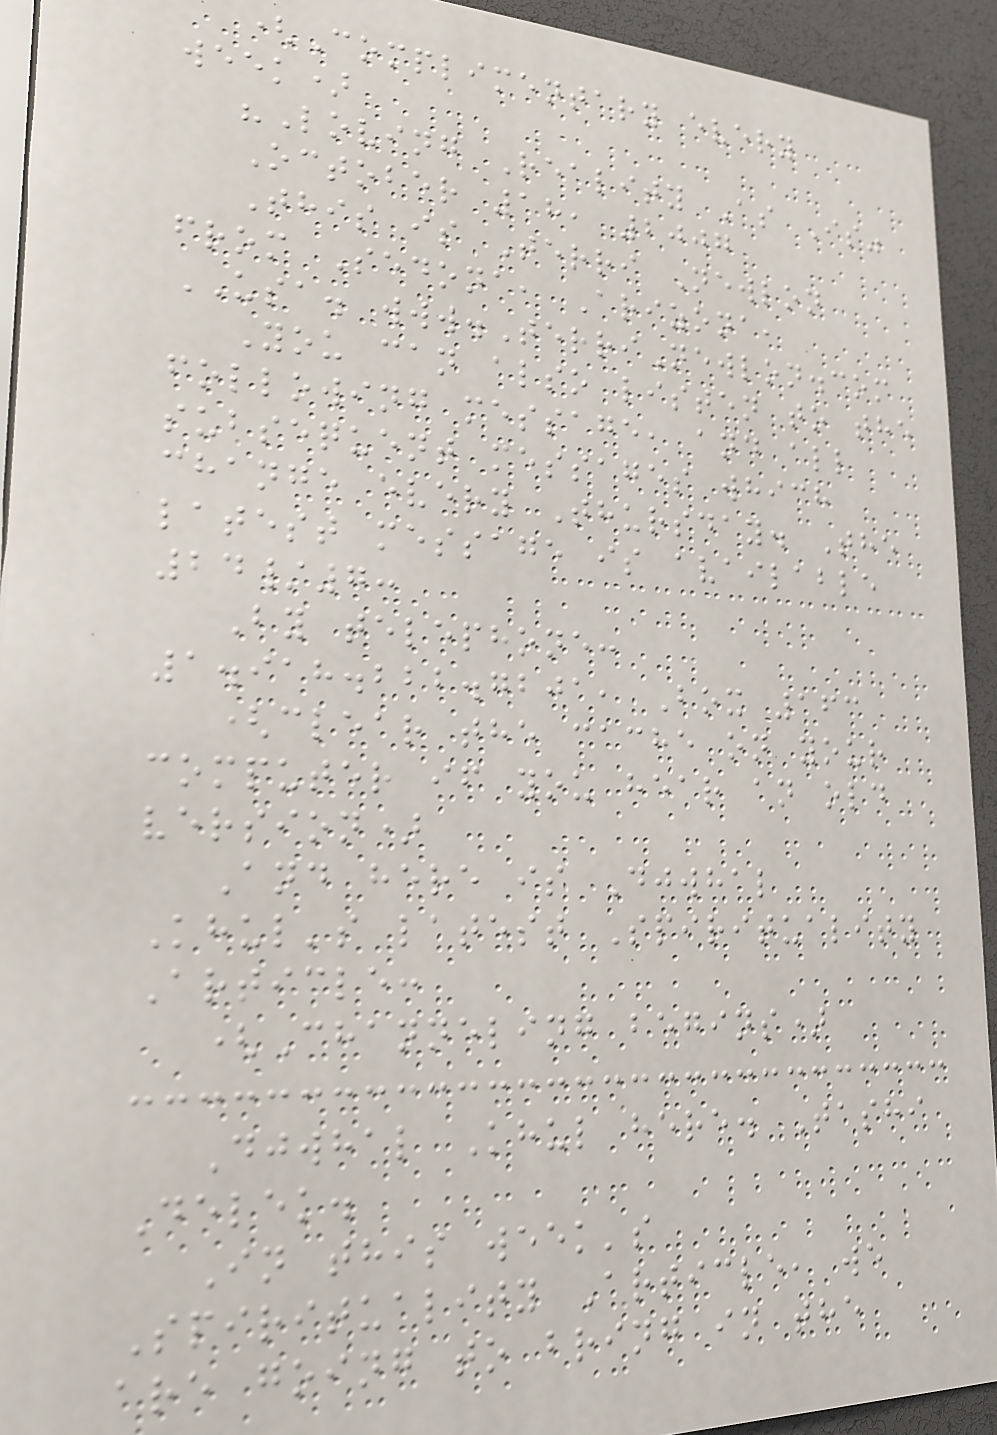(Complimentary every
week)
"Loving Reality As Is"
October 18, 2007
This is Terri Newlon
from Sedona, Arizona,
USA. www.TerriNewlon.com
You can also listen to the
following message, and all
subsequent messages which
change every Thursday. The
latest message is available
24/7:
By telephone:
1.918.222.7201, Box 163
(clear the cache on your
computer if you hear an old
version)
And here is Djwhal
Khul's latest Spirituality
Article:
(Channeling begins)
Djwhal Khul here. Tashi
Delek.
In this week's
Spirituality Article, we
are going to bring in the
